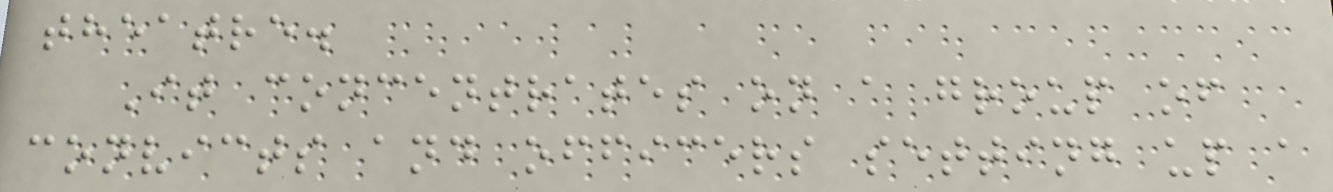theatre.
It concentrates on a group of
convicts and officers setting up a
